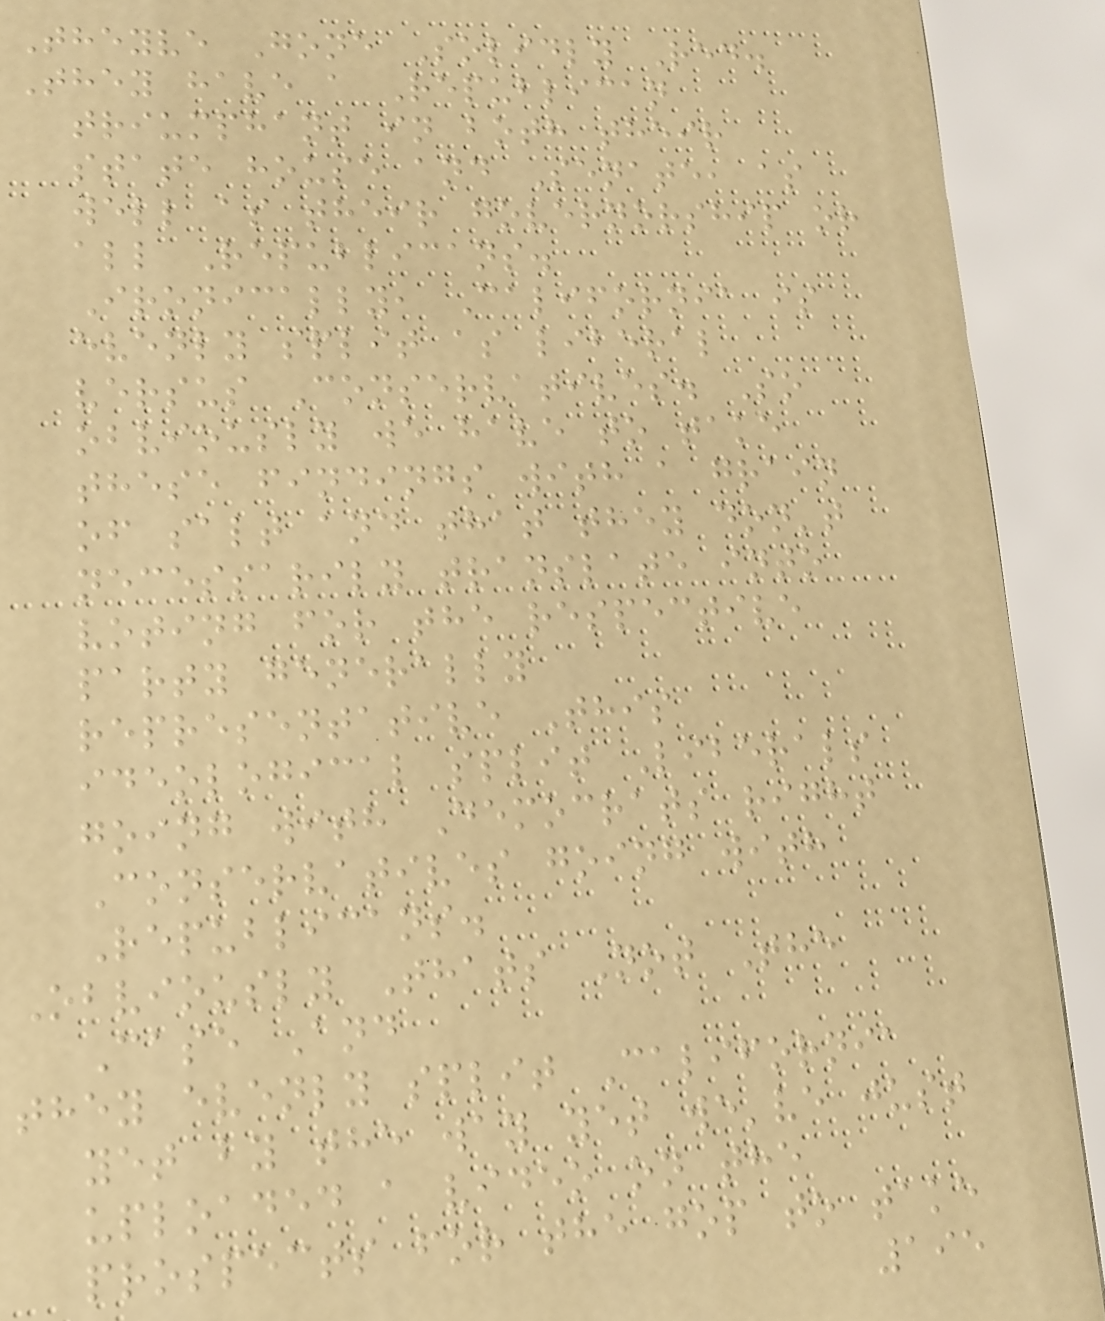Theyve Gone Solidly Red.
They have a Republican
triumphant in both their
state house and Senate, as
well as their governorship or
all Republicans.
Ironically, California is
evenly split as liberal
versus Conservatives. So
obviously we have to take
these findings with a grain
of salt and that they don't
necessarily translate into
voting for the respective
party generally
representative This
ideological split Liberals
going with Democrats right
Conservatives going with
Republicans.
Obviously Thats Not The
Case And
they evenly split California
yet by the way yet we've just
uploaded a video on the
prospects for the gop to take
195
